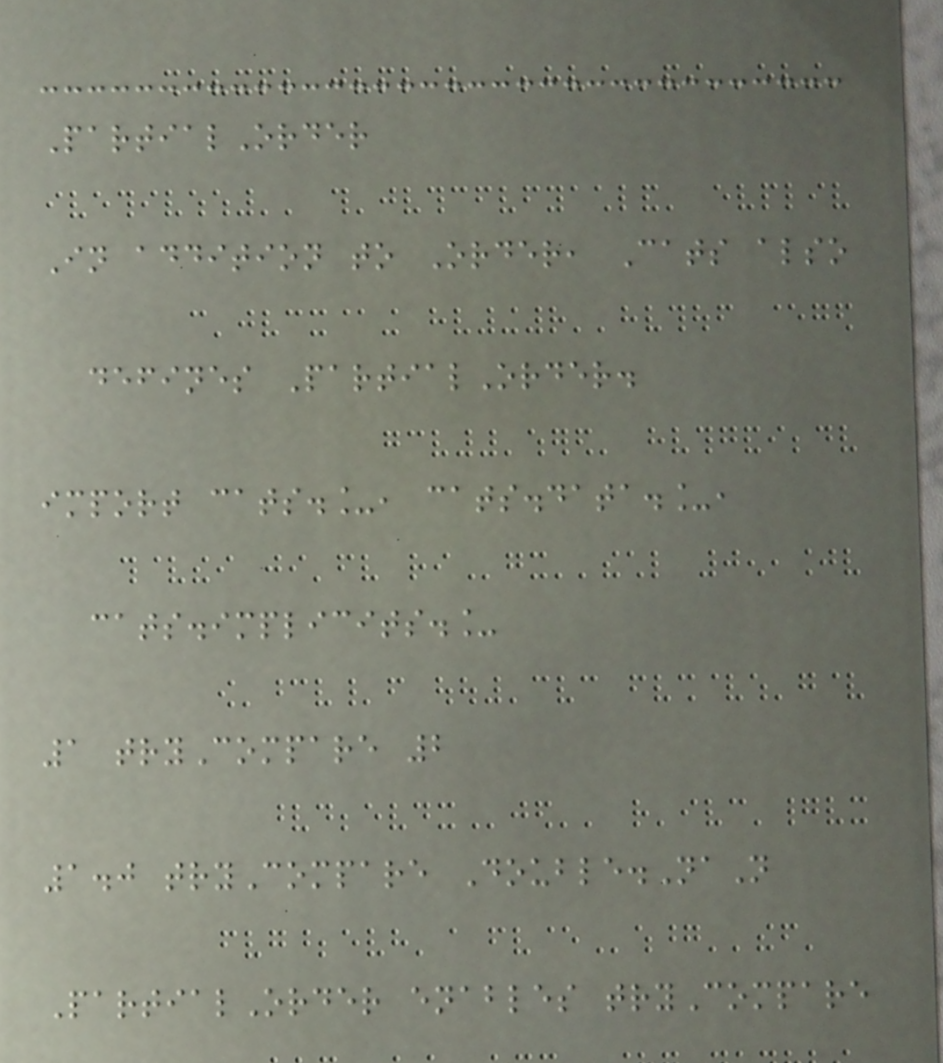PartialOrder
In addition to Order, Cats also
defines PartialOrder.
import cats._, cats.data._,
cats.implicits._
1 tryCompare 2
1.0 tryCompare Double.NaN
PartialOrder enables tryCompare
